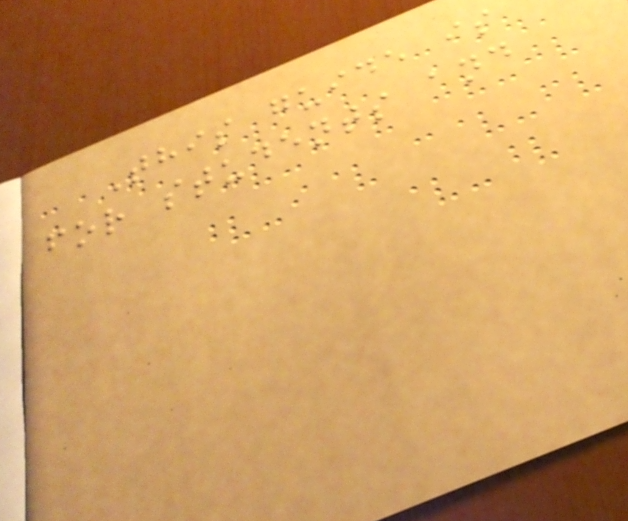This guide is
for students and
